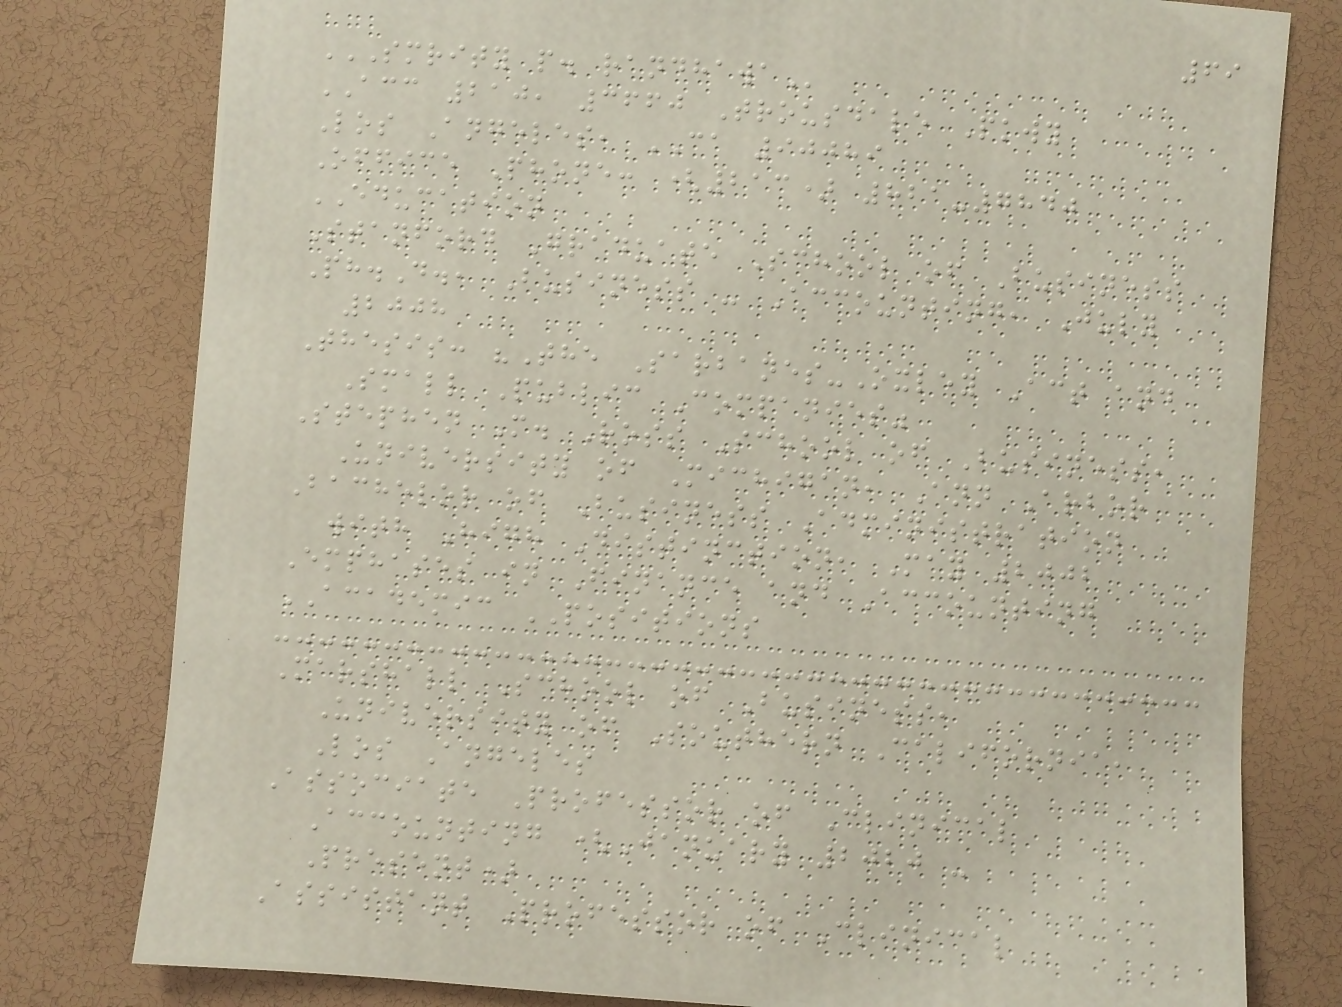69
SMRITY P. RANDHAWA
ACC 210, 3660 Trousdale Pkwy
Los Angeles, CA 90089
Office Phone: (213) 821-7840
EDUCATION
Stanford Graduate School of Business
Ph.D., Business - Accounting, July
2008
Thesis: "The Sarbanes-Oxley Act and
Small Public Companies"
Stephen M. Ross School of Business,
University of Michigan, Ann Arbor
Bachelor of Business Administration
with High Distinction, May 2002
Emphases in Finance and Accounting
ACADEMIC POSITIONS
Marshall School of Business,
University of Southern California,
Los Angeles
Associate Professor of Clinical
Accounting (January 2020 -
Present)
Assistant Professor of Clinical
